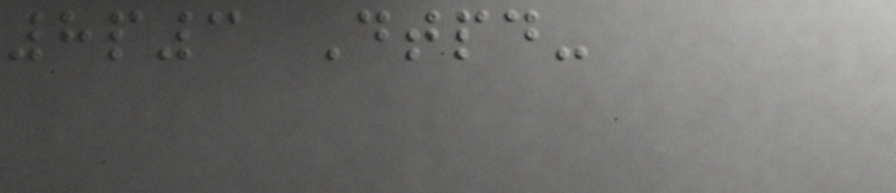8p3 Dtpd-
